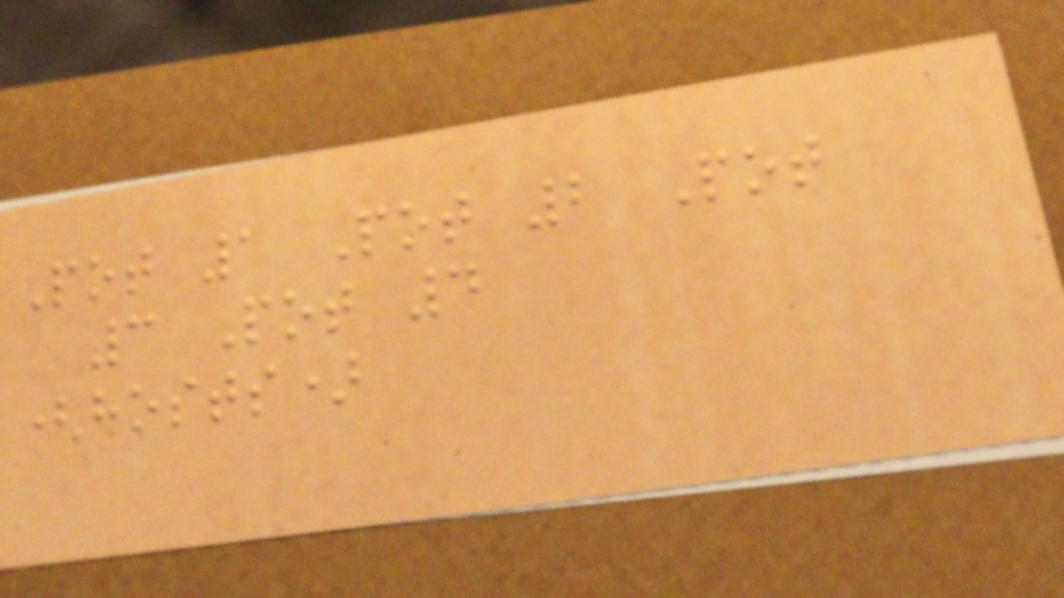Pot 1 Pot 2 Pot
3 Pot 4
(hosts)
